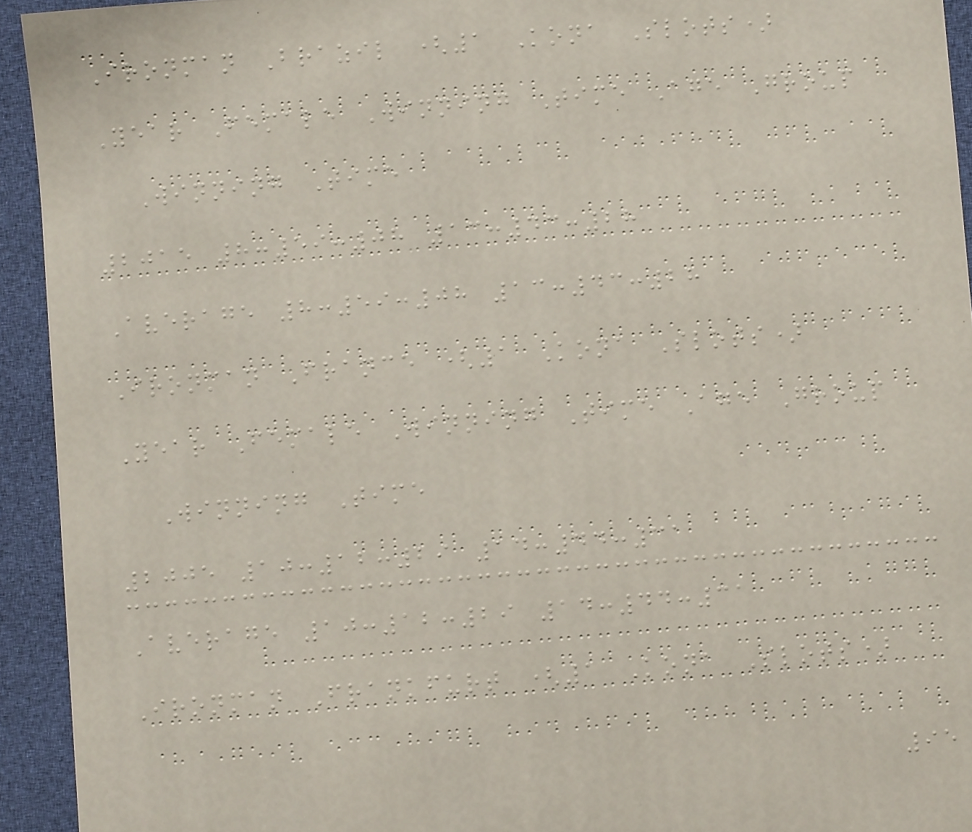Ironman Brazil (1 Kona Slots)
Year Female Winning Time Age Group
Winning Time
2015 8:59:08 13:43:28
Average 8:59:08 13:43:28
Ironman France (1 Kona Slots)
Year Female Winning Time Age Group
Winning Time
2005 10:12:29 14:44:31
Average 10:12:29 14:44:31
Ironman Frankfurt (1 Kona Slots)
95
